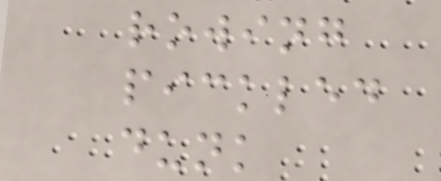rowing
pickled
dunk
